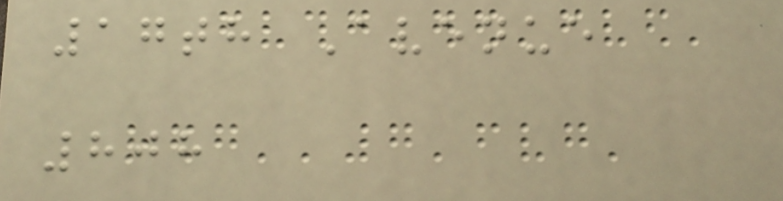17th Avenue
808
